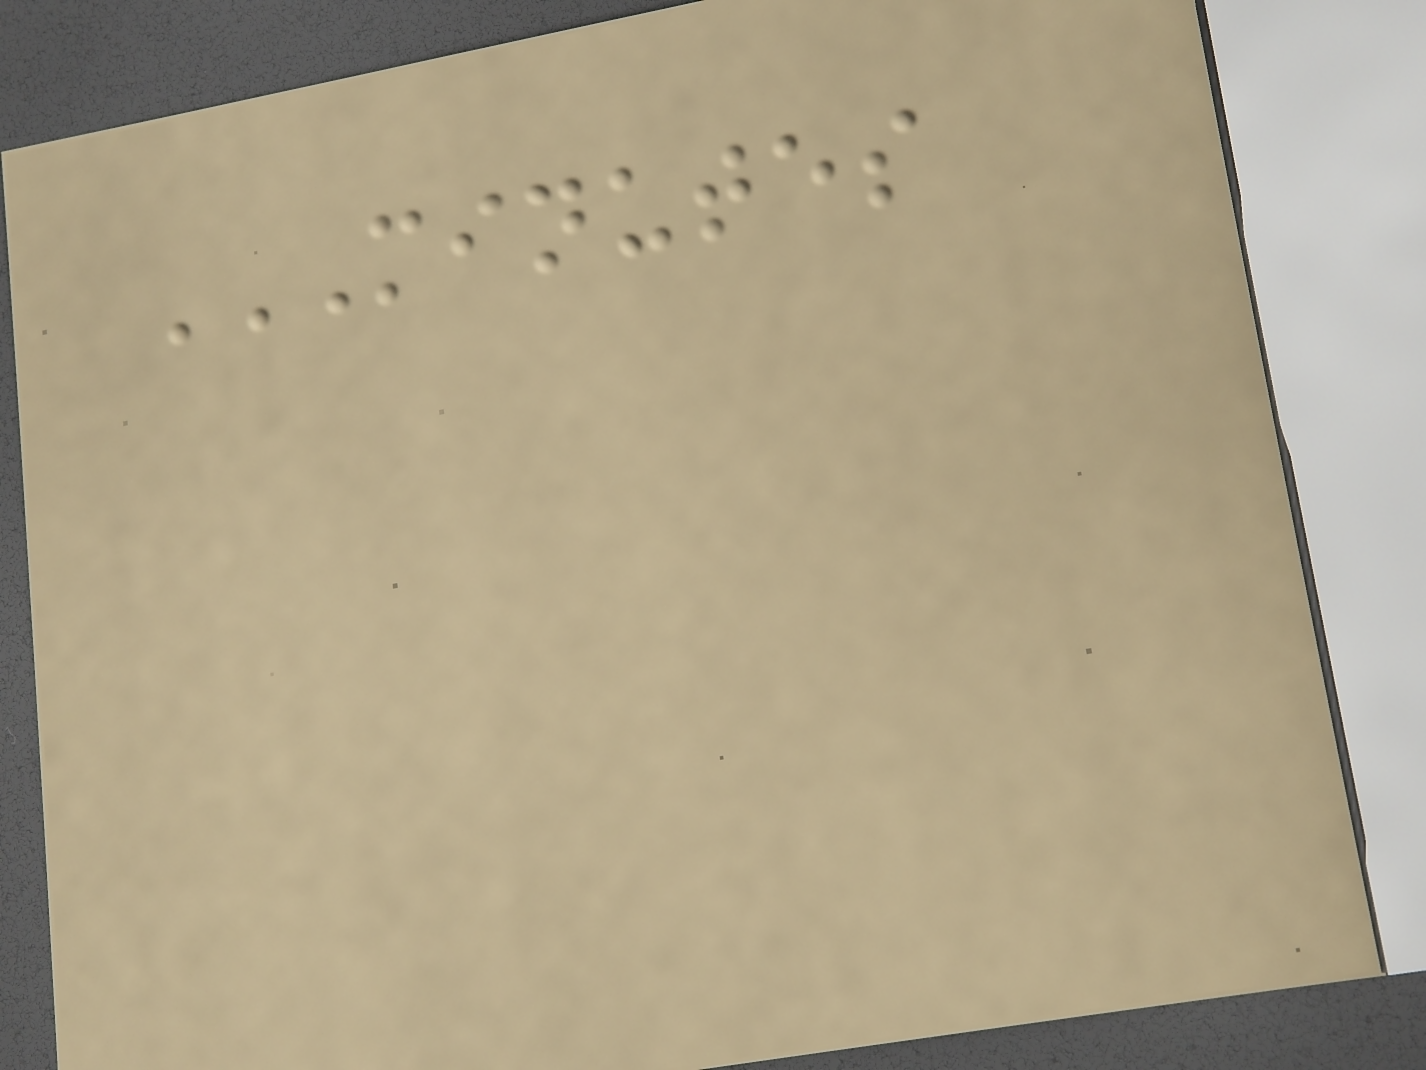MINUTES
